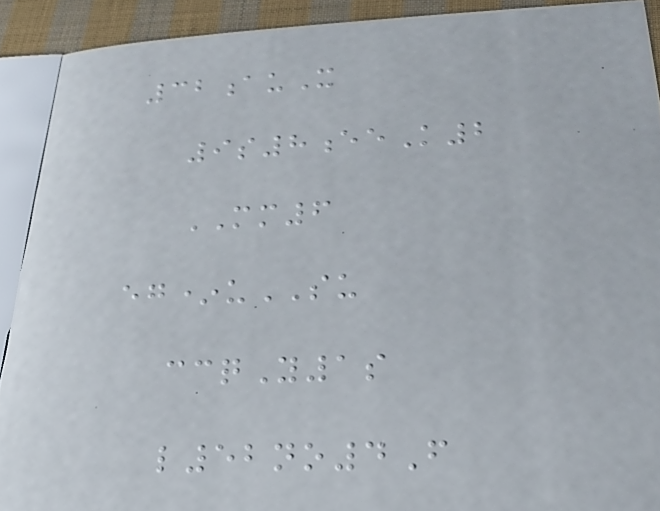32auX
9s8eeK2
MM6
eg*uSU
ccqY1s
l52no4F
